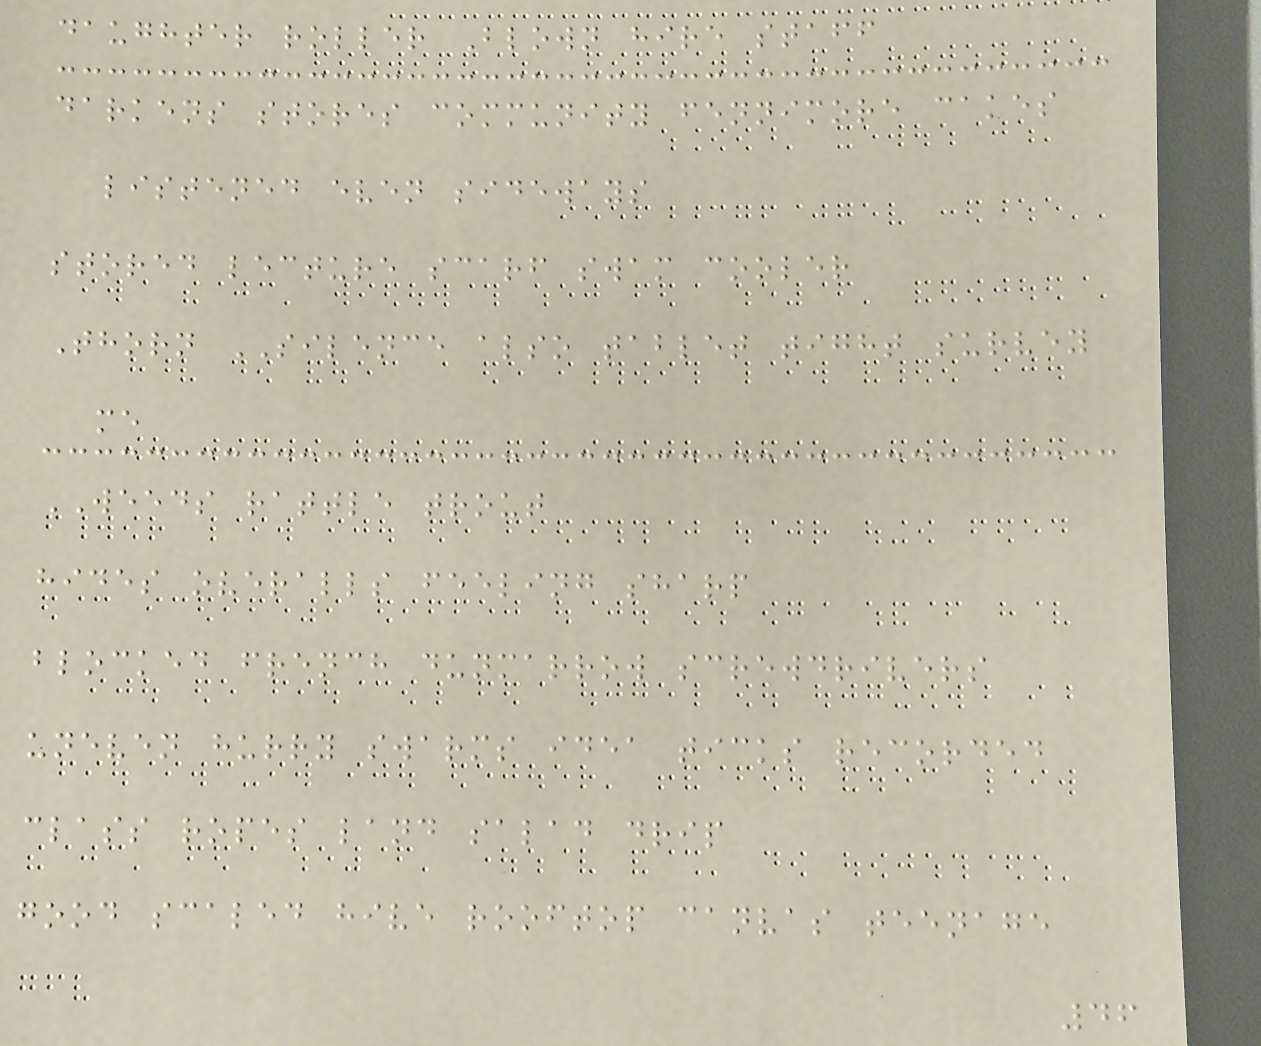daughter roller Blown hire staff
darkens stores community fennimore cakes
listened even sideways
stored lecture scarf swam cooler
Thorn SILENCE also tablet tight survey
me
WEEDS rattle trout
hides overalls feeling sharp
blocked french dunmarrow screwdrivers
uneven hurry swarms idea ticks recorded
class ropes land salad drip
good scaled hive rooftop canvas teenage
46
